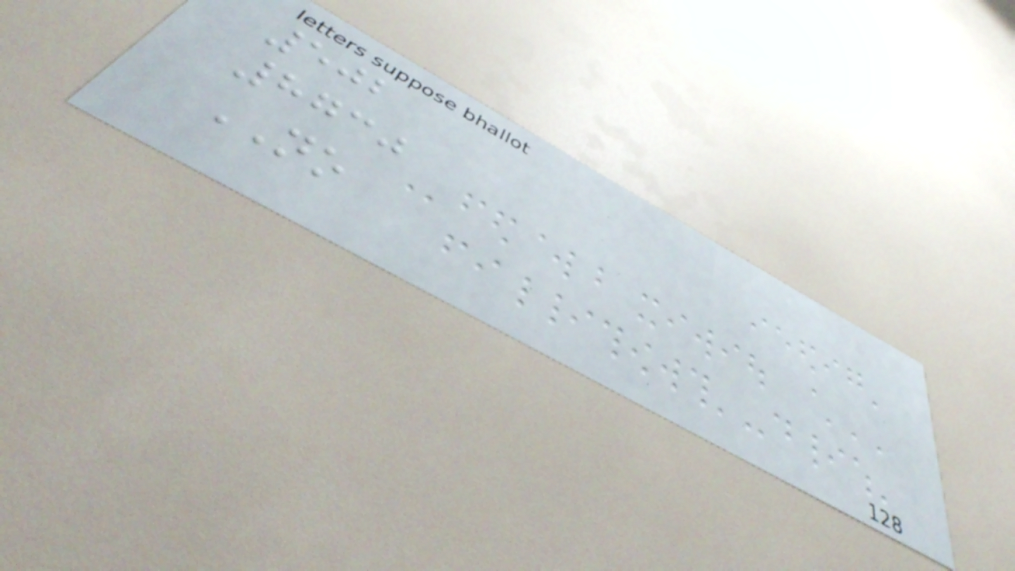502
8730
NO
